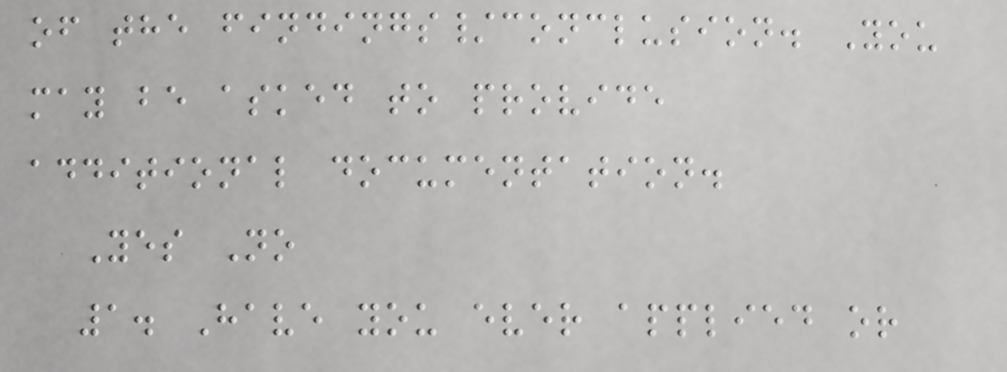of the findings/conclusion. You
may be asked to provide
additional documentation.
Yes No
1. Have you ever applied or
